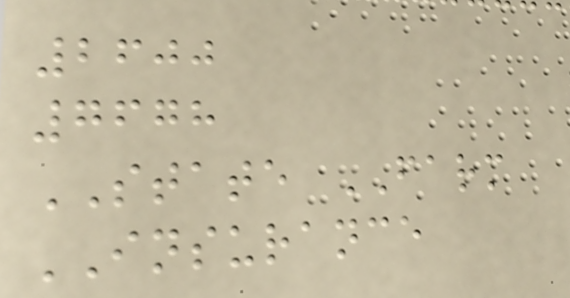2600
7678
STATE FARM
INSURANCE
